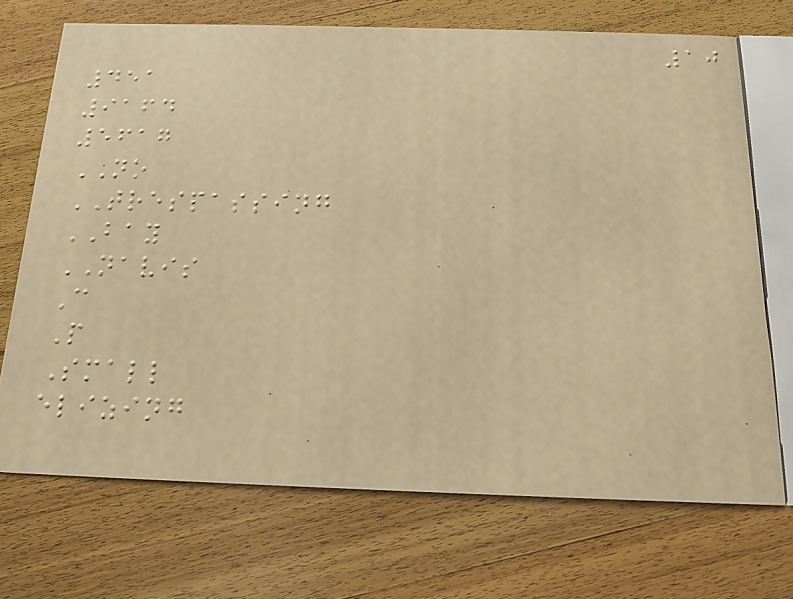10
451
9164
5617
NO
TRESPASSING
BAY
NAVIS
C
P
Small
elizing
